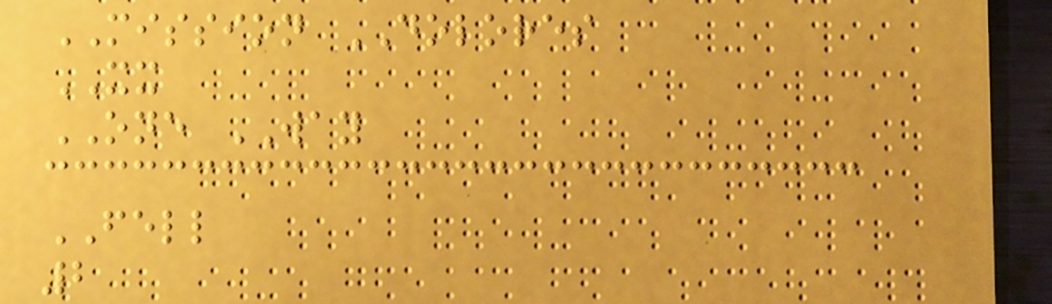MISSION DOLORES
XX
ONE WAY
FELL
2
